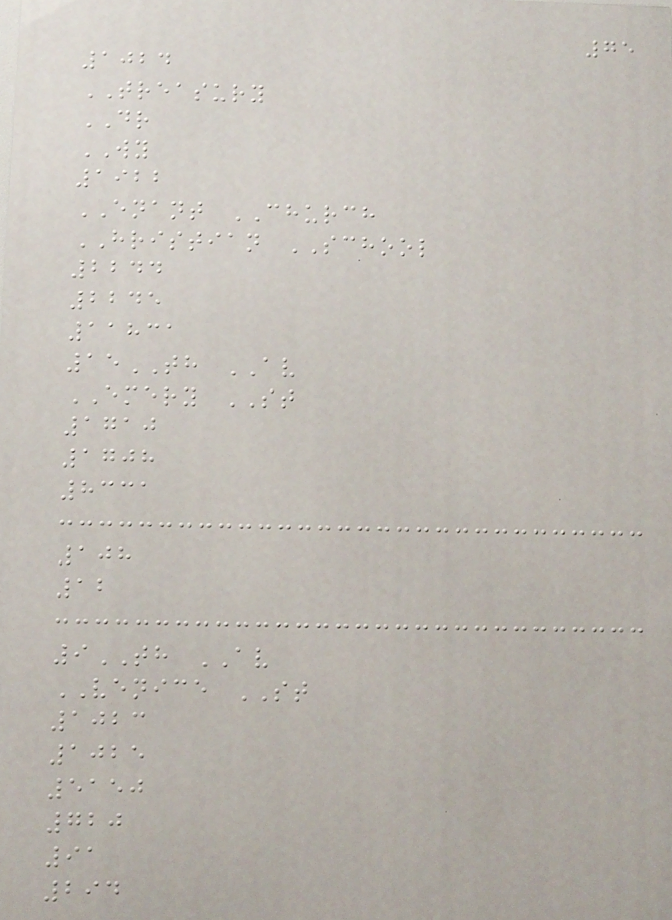75
1024
TREASURY
DR
WY
1922
ENANT CHURCH
HRISTIAN SCHOOL
2244
2245
11831
15TH AV
EMERY ST
1710
1708
8331
108
12
9TH AV
VENICE ST
1023
1025
5150
720
91
294
